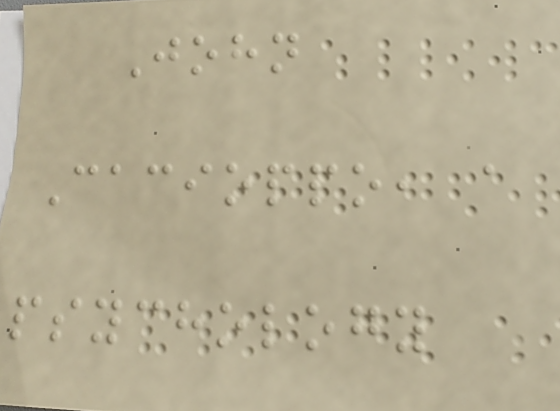John
Cacioppo, a
psychology
